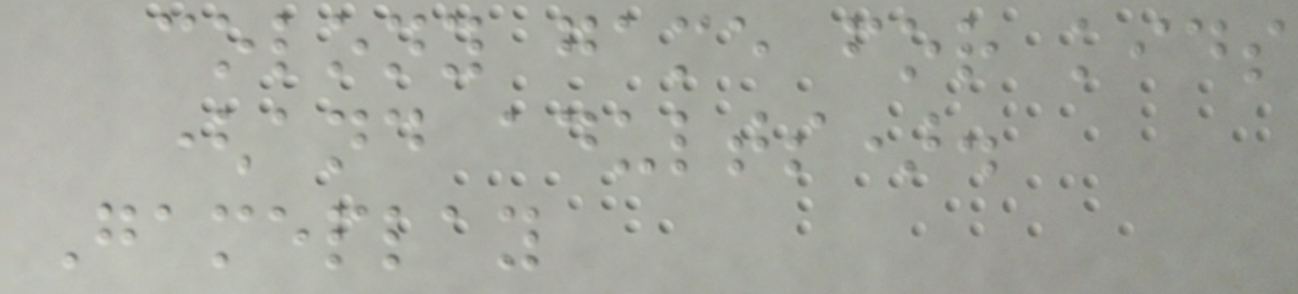colony game for kids
(and adults).
Gameplay
